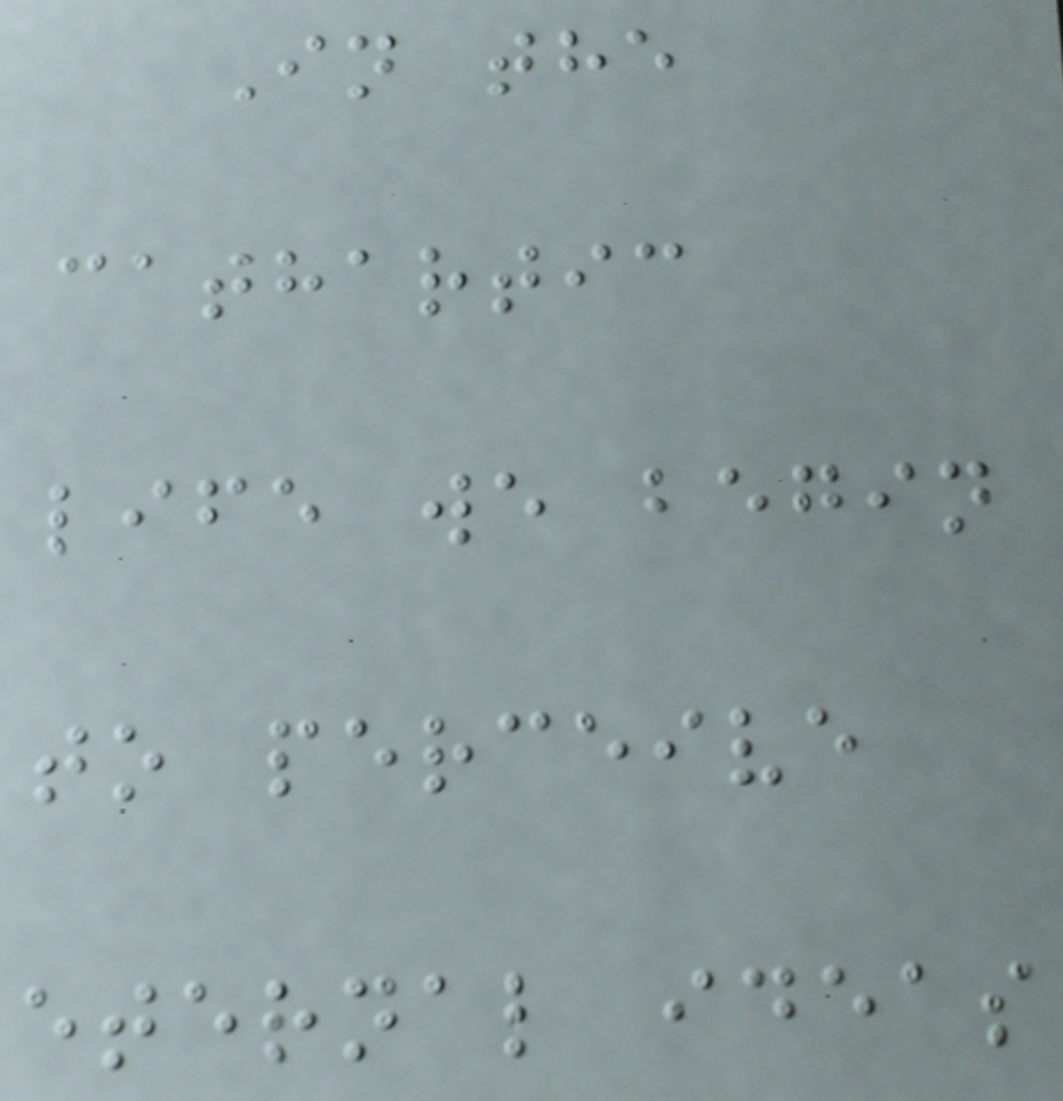In the
cathartic
life we begin
to perceive
eternal ideas
